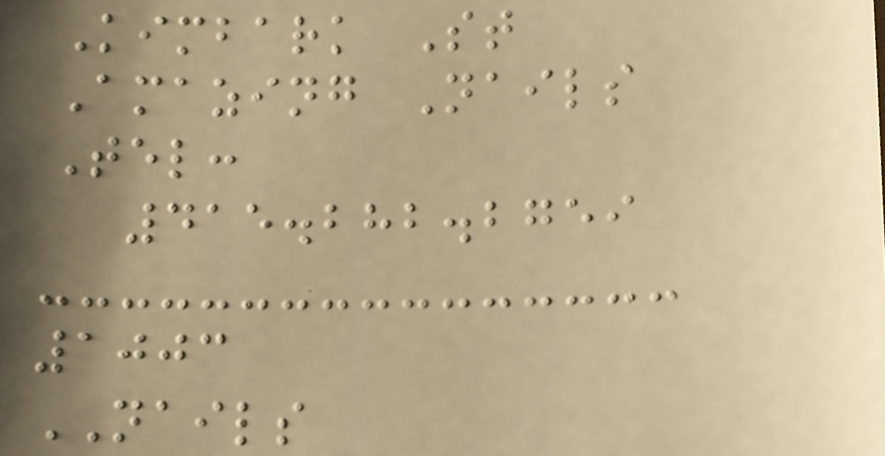Kimbark St
Amazing Nails
Tel:
415.282.2759
1003
NAILS
